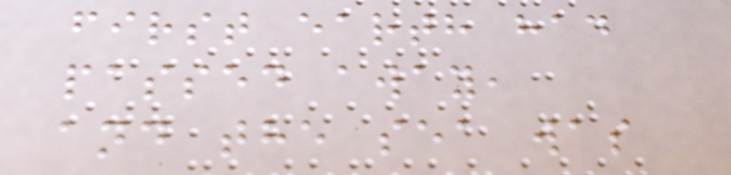first earth had
passed away,
and the sea was
